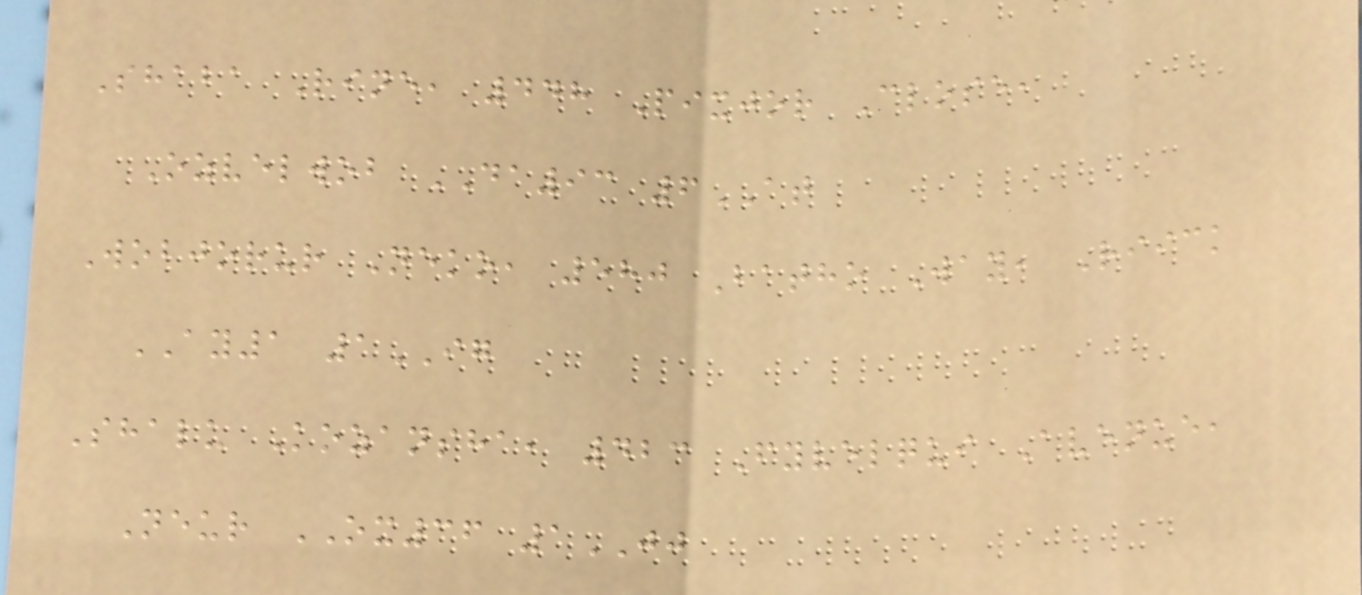Shaba Rine, 448 Pixjor Close,
Ozvelwob DA93 6AT
Wobjorur Neko, 580 Batho Way, Riick
AY1 1IG
Shalu Kozansha, 423 Fyvelqui Avenue,
Neur OX36 1JJ
